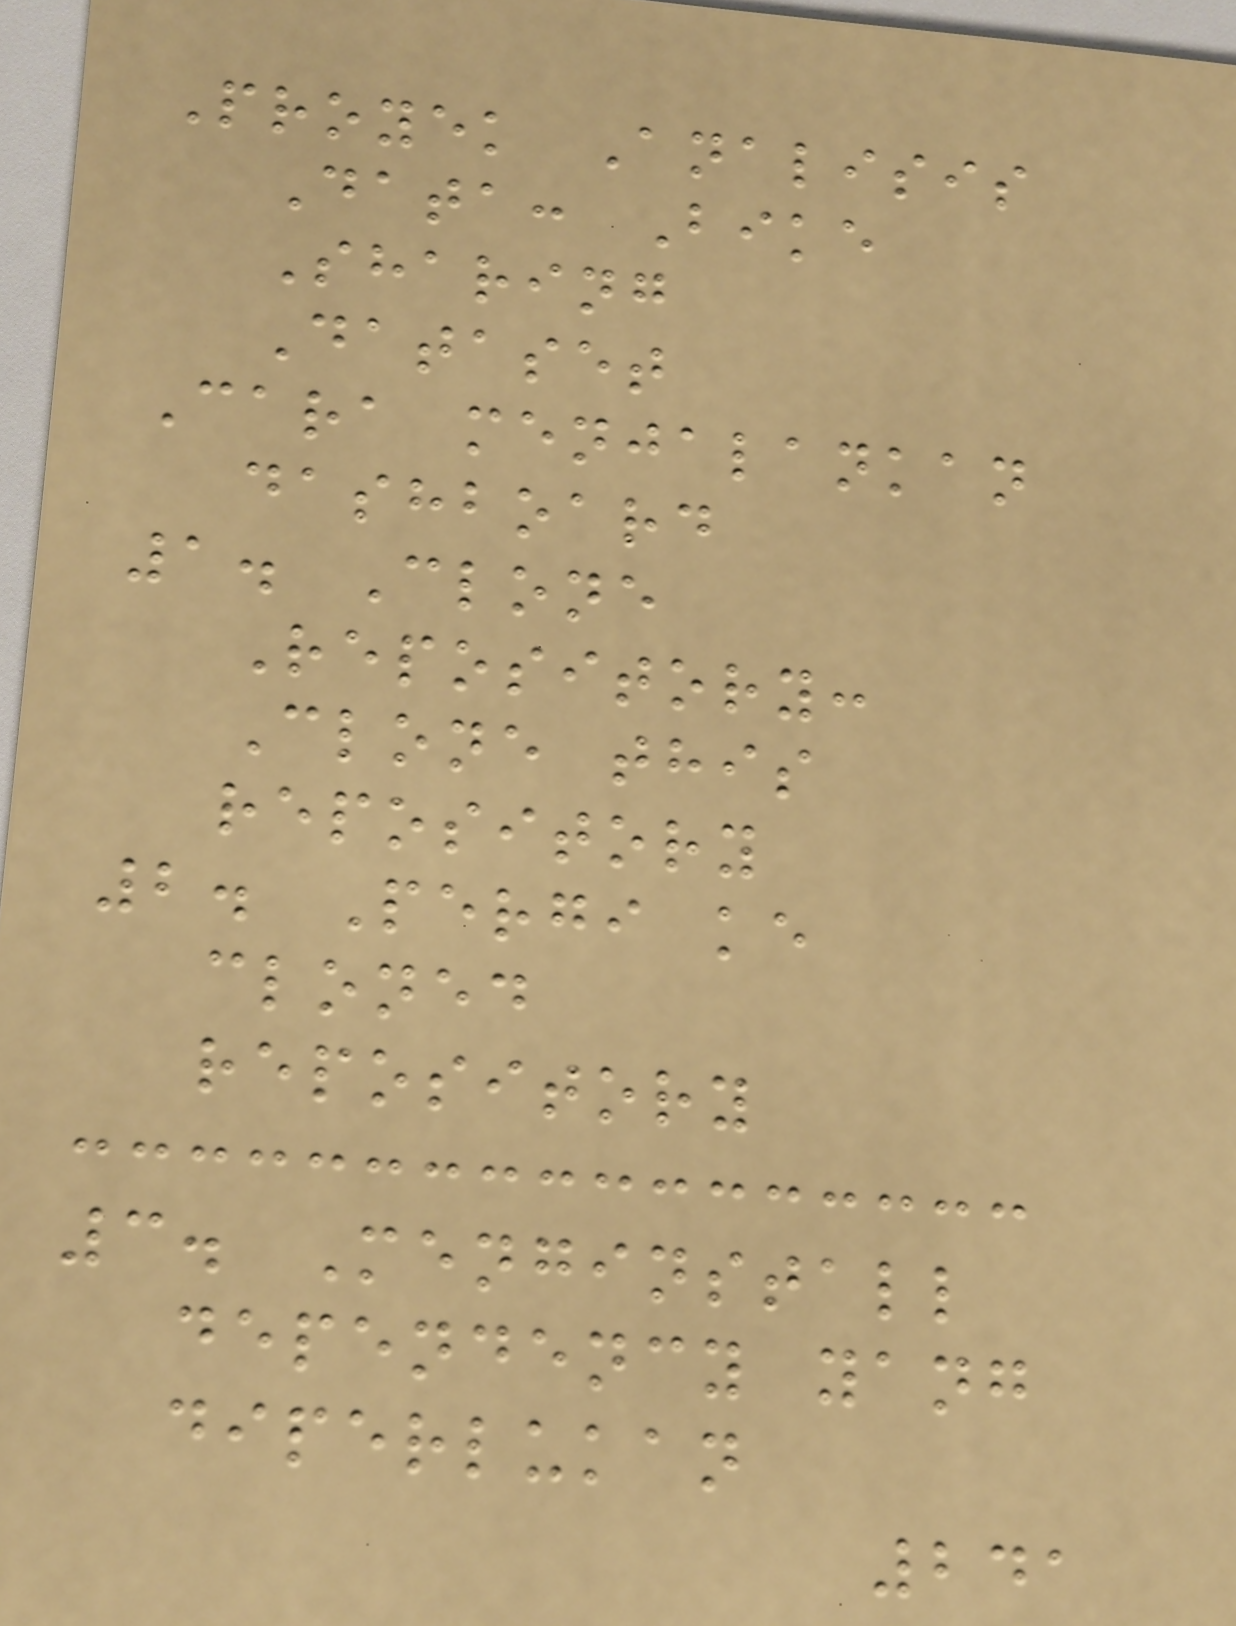Proyek Analisis
Data: Bike
Sharing
Dataset
Cara menjalankan
dashboard
1. Clone
Repository:
Clone this
repository
2. Pergi ke
cloned
repository
3. Menginstall
dependency yang
diperlukan
241
